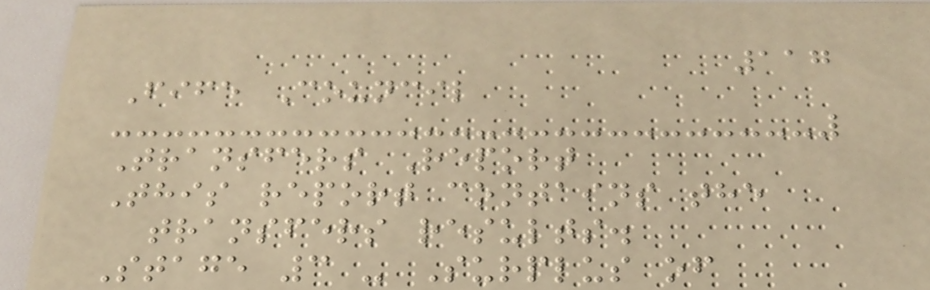117
Fife Council
Transfers Report
This report contains the
transfers results.
Stage 3 - Surplus of
